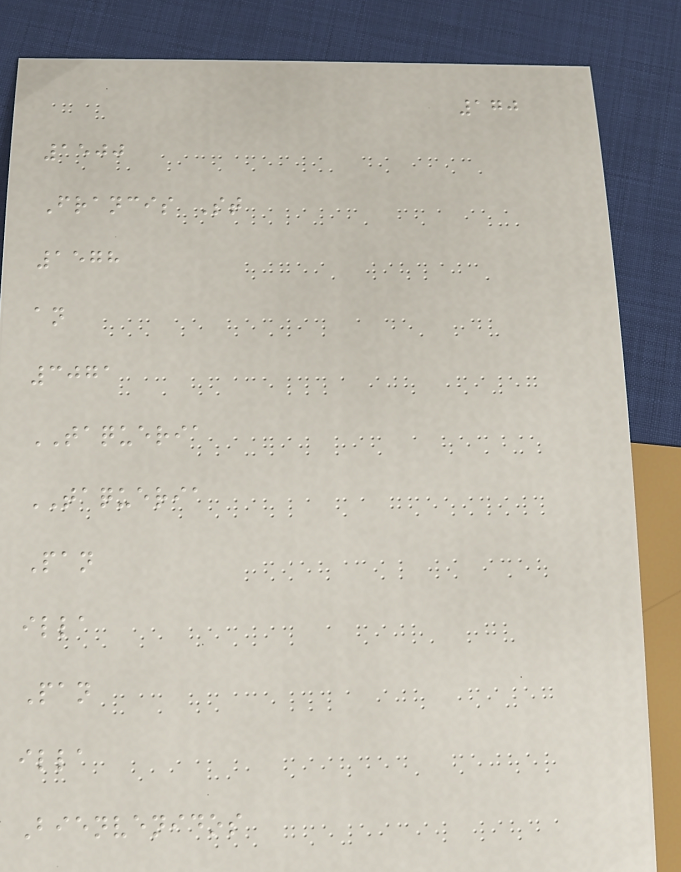170
1500
Francis St
1578
an
3071
TAQUERIA
TAQUERIA
Pan
illa
Pan
illa
Bienvenidos
